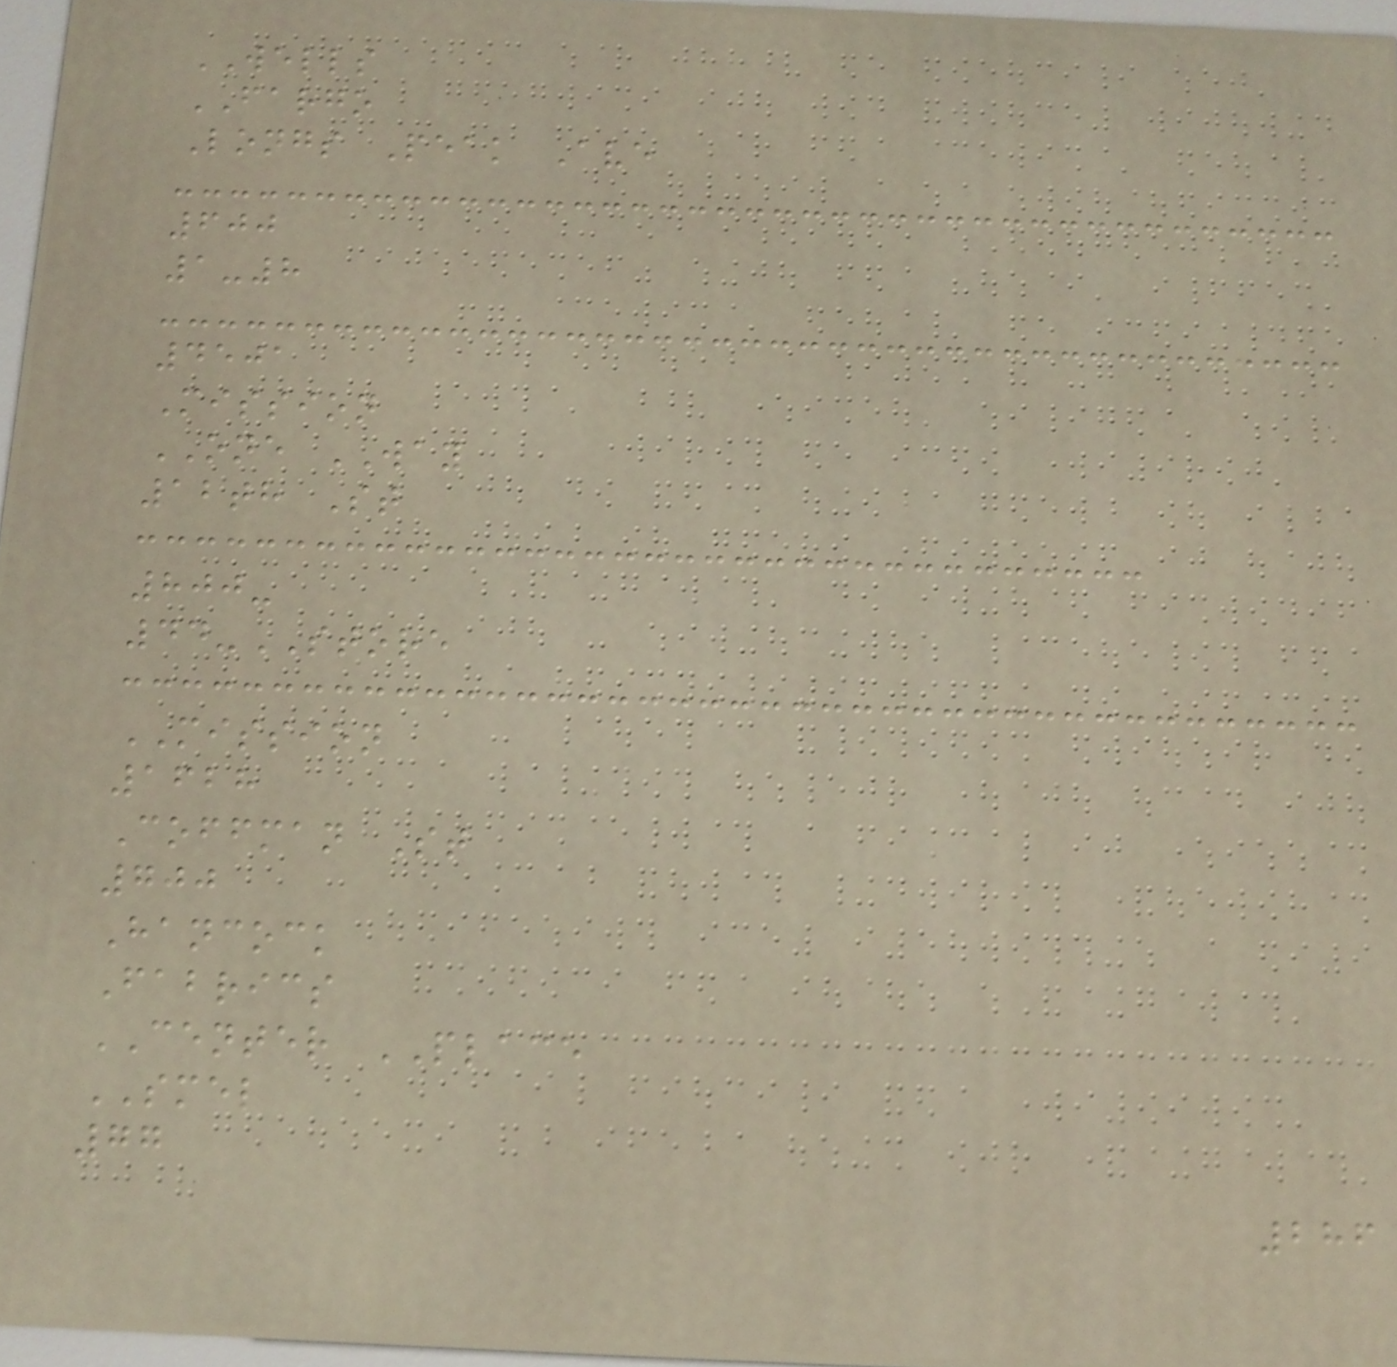WELLS
FARGO
Longs Peak Ave
600
1-8
4501
Mission
ONE WAY
12th St
800-
44-STORE
MISSION
1628
Coffman St
700
Hancock
Fabrics
CENTER PLACE
SMEL
77
286
